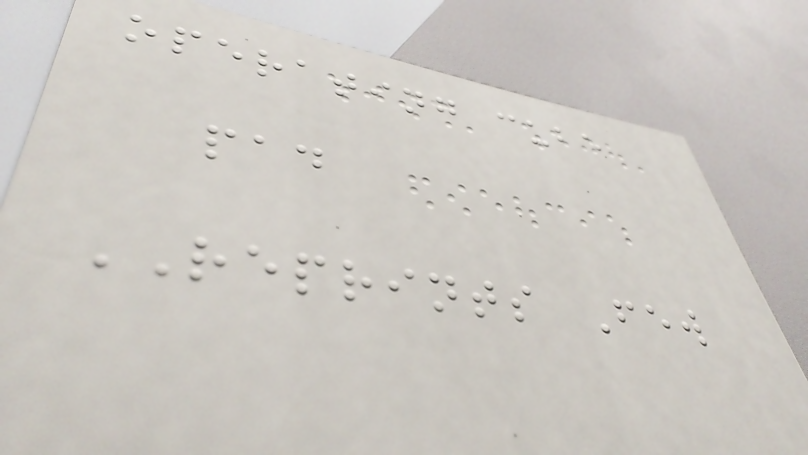operating cube
pad
REPRINTS Few
